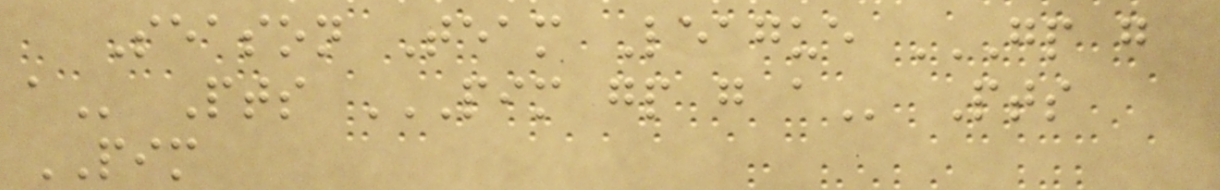Season Team League GP G
A Pts PIM GP G A Pts
PIM
